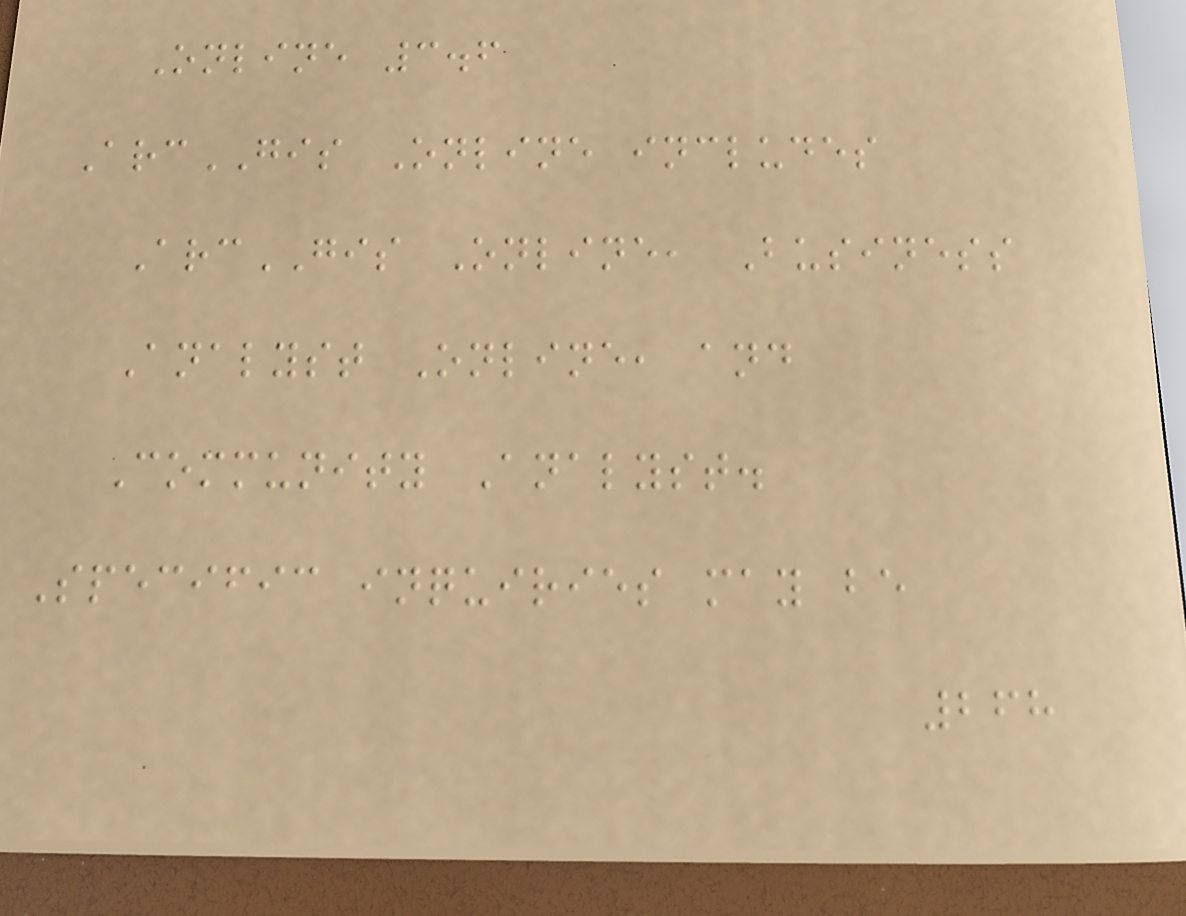Online 3.6
ArcGIS Online includes
ArcGIS Online, Business
Analyst Online, and
Community Analyst.
Specific inquiries may be
268
